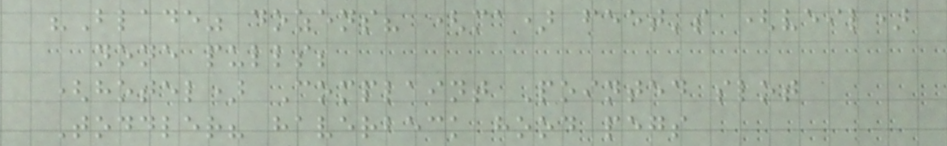"Blade" dozens? (ma) feet's (veil)
none pulls;
(hotel) Complaint Pointed slot
Toddler? haverbeck hood pegs
